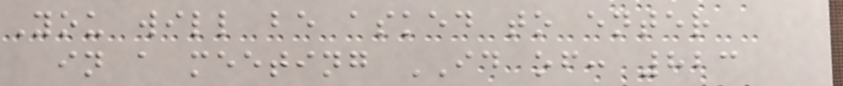You will be asked to enter
in a meeting ID of: 823
